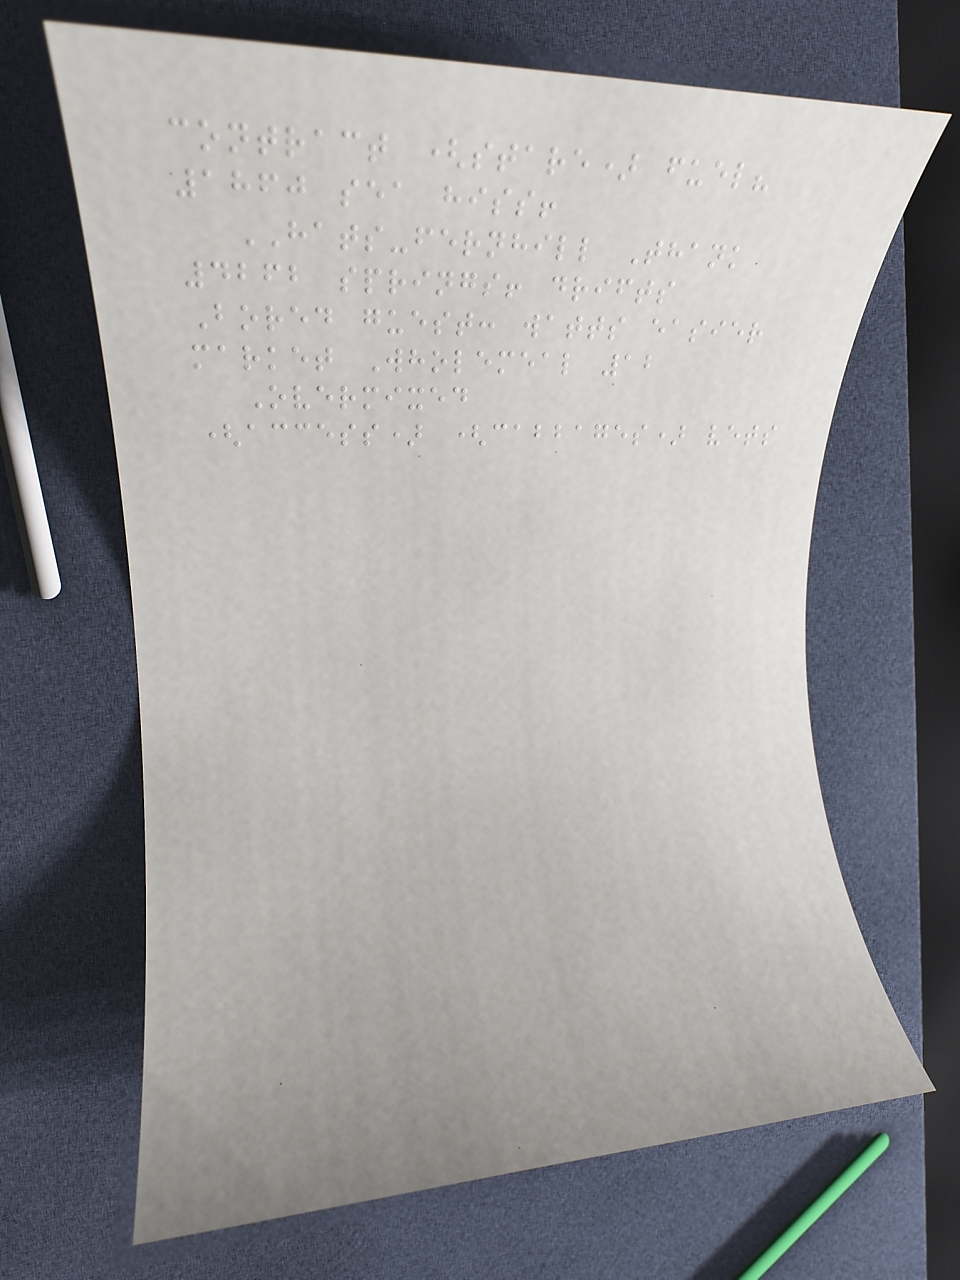contract (stare) fuel?
1860 sea hiss!
HATS-fernhill Thank
4262 springs! drifts
Bored guest: watts easier
market Wholemeal 12
Overmixed
(access) (cabbages) vets
